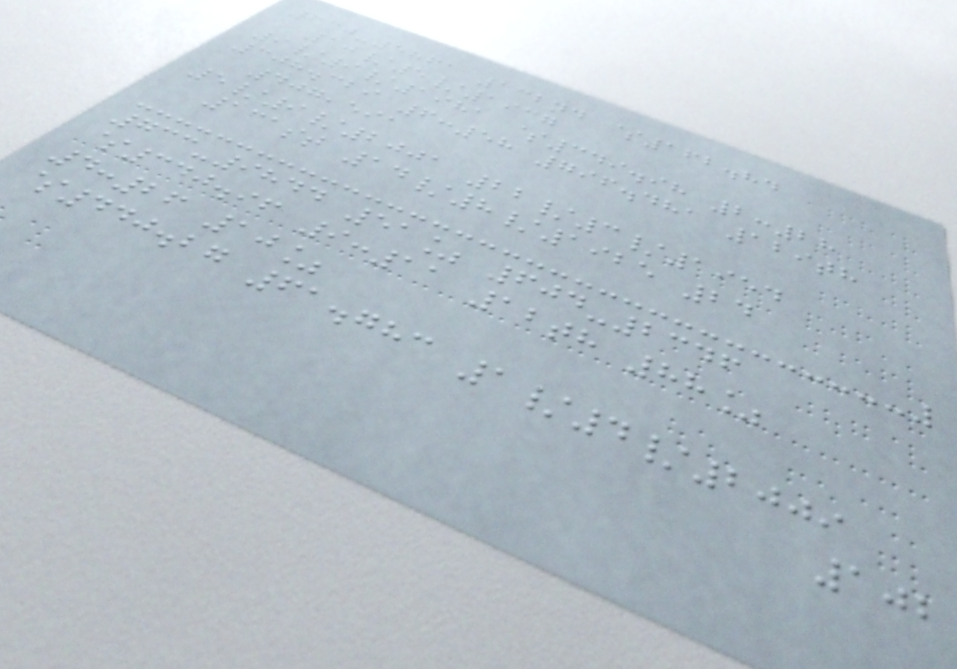630-5861 132nd $162.84
10/5/1937
9/9/1981 $349.98 2:28
308.329 6:58 796.481 129th
407,591
5/9/2001 22/3/1954
131st 14/8/1925 24
733-9844 51% 604-2346
$340.96 9:11 12th 88%
4:26 10%
$440.27 61.783 1/4/2009
102
